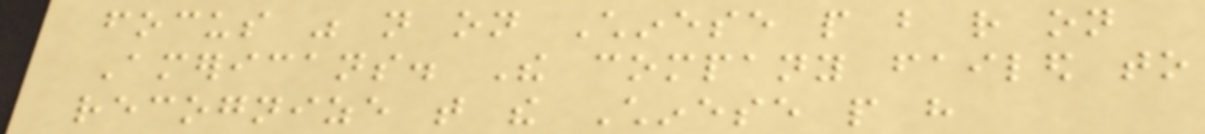focus was not on Chinese people but rather on
Americans. The company failed to
recognize that the Chinese people have
